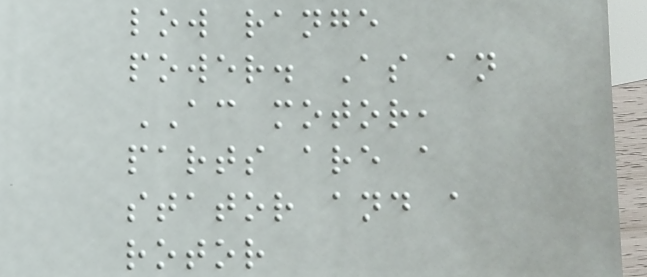low range
power. As an
AC motor,
parts are a
stator and a
rotor
